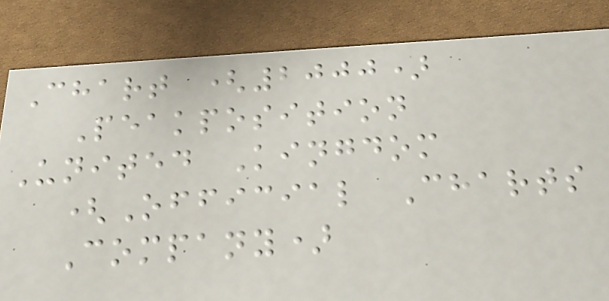Chart (2000)
Peakposition
United Kingdom
(Official Charts
Company)
